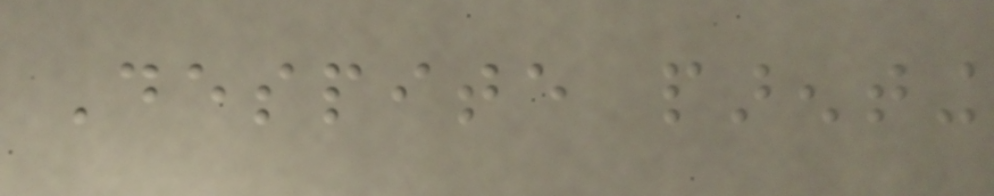Despite parenting
